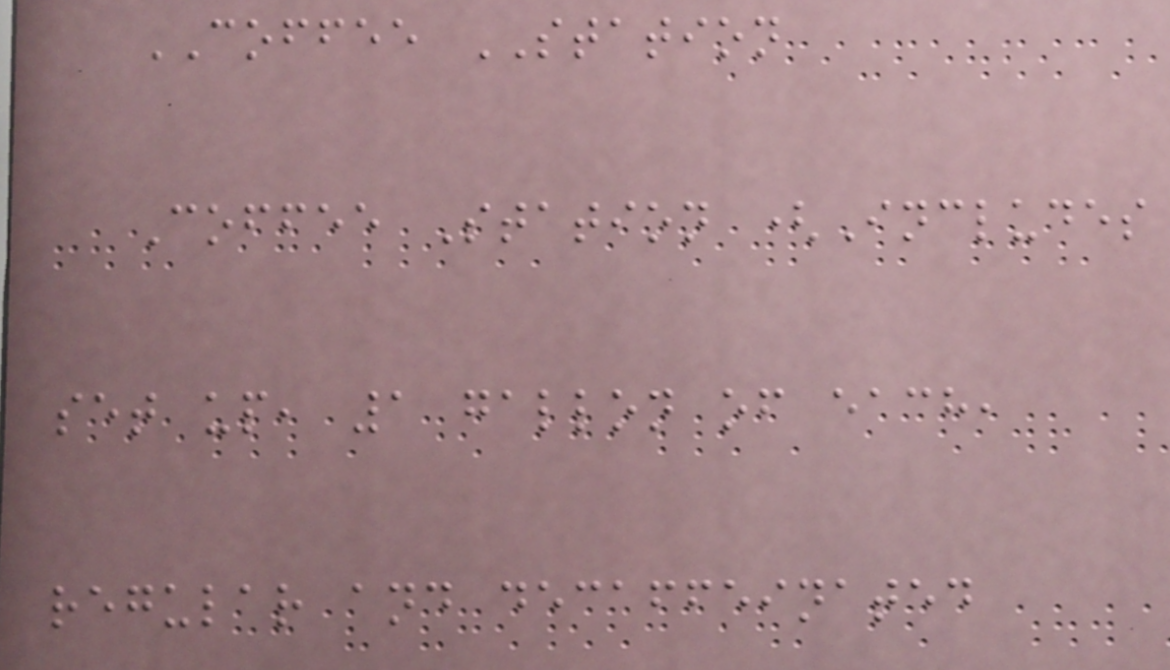COFFEE STATION
Coffee Station (Includes
set up, 1 gallon of each,
regular and decaffeinated
